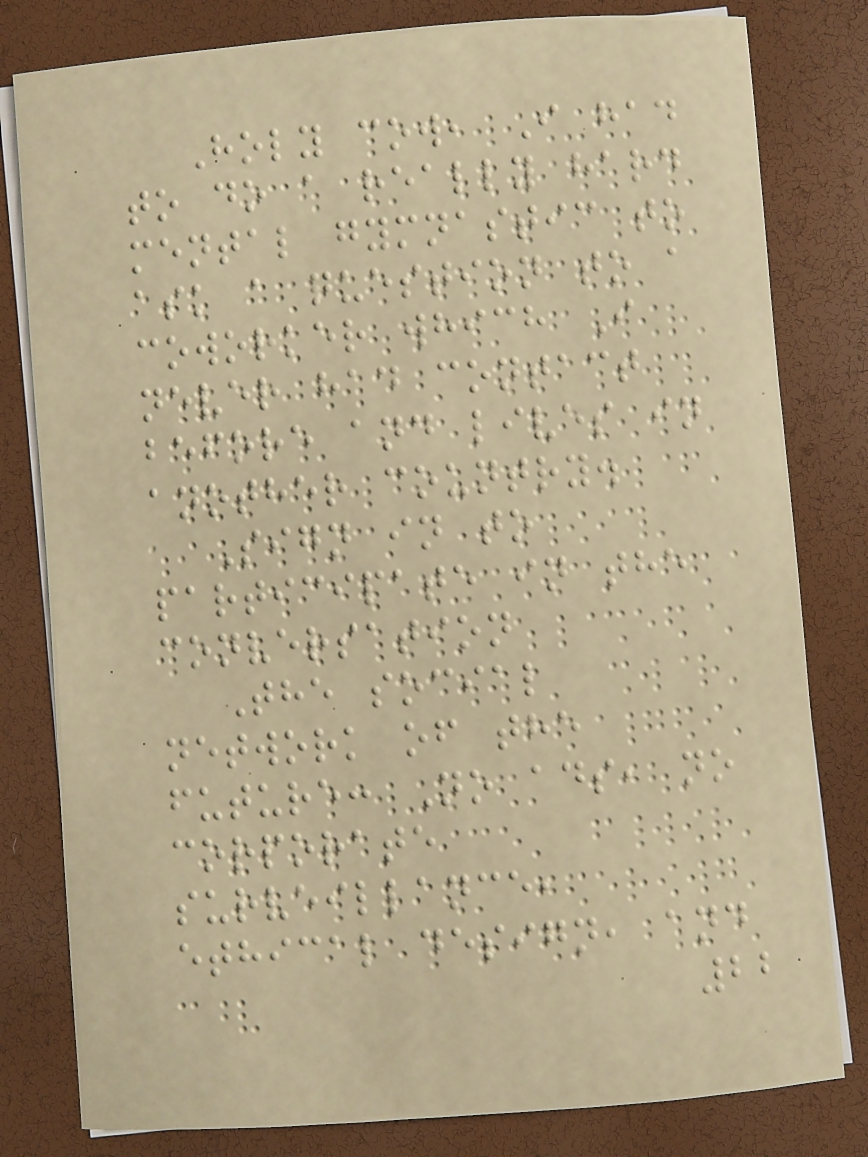Holy cow, I had
to do a really hard
mental gymnastic to
ask a question to a
coworker which I
never had contact
before and lives in
another country.
Sign in to
participate in the
conversation
The social
network of the
future: No ads, no
corporate
surveillance,
ethical design, and
22
